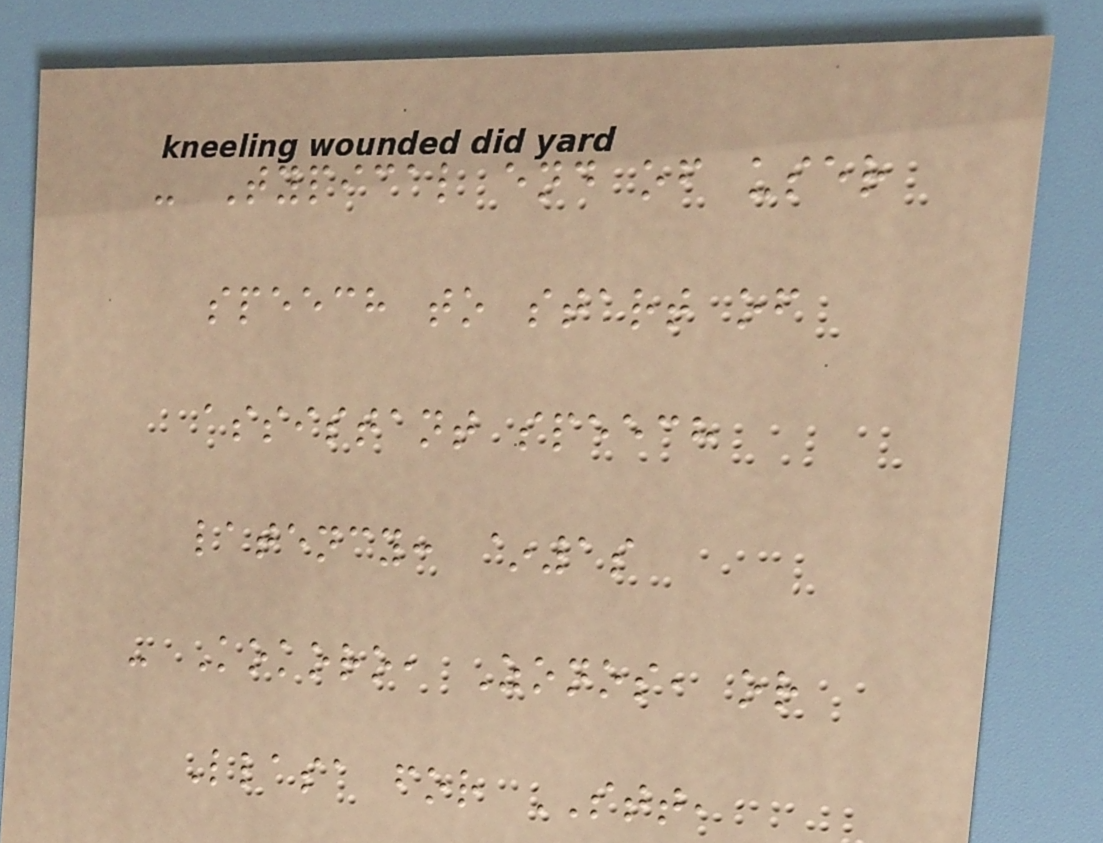- Typical end of user
speech to start of
assistant speech
latency: ~1s
- Kokoro, Zonos, or
Llasa for STT,
